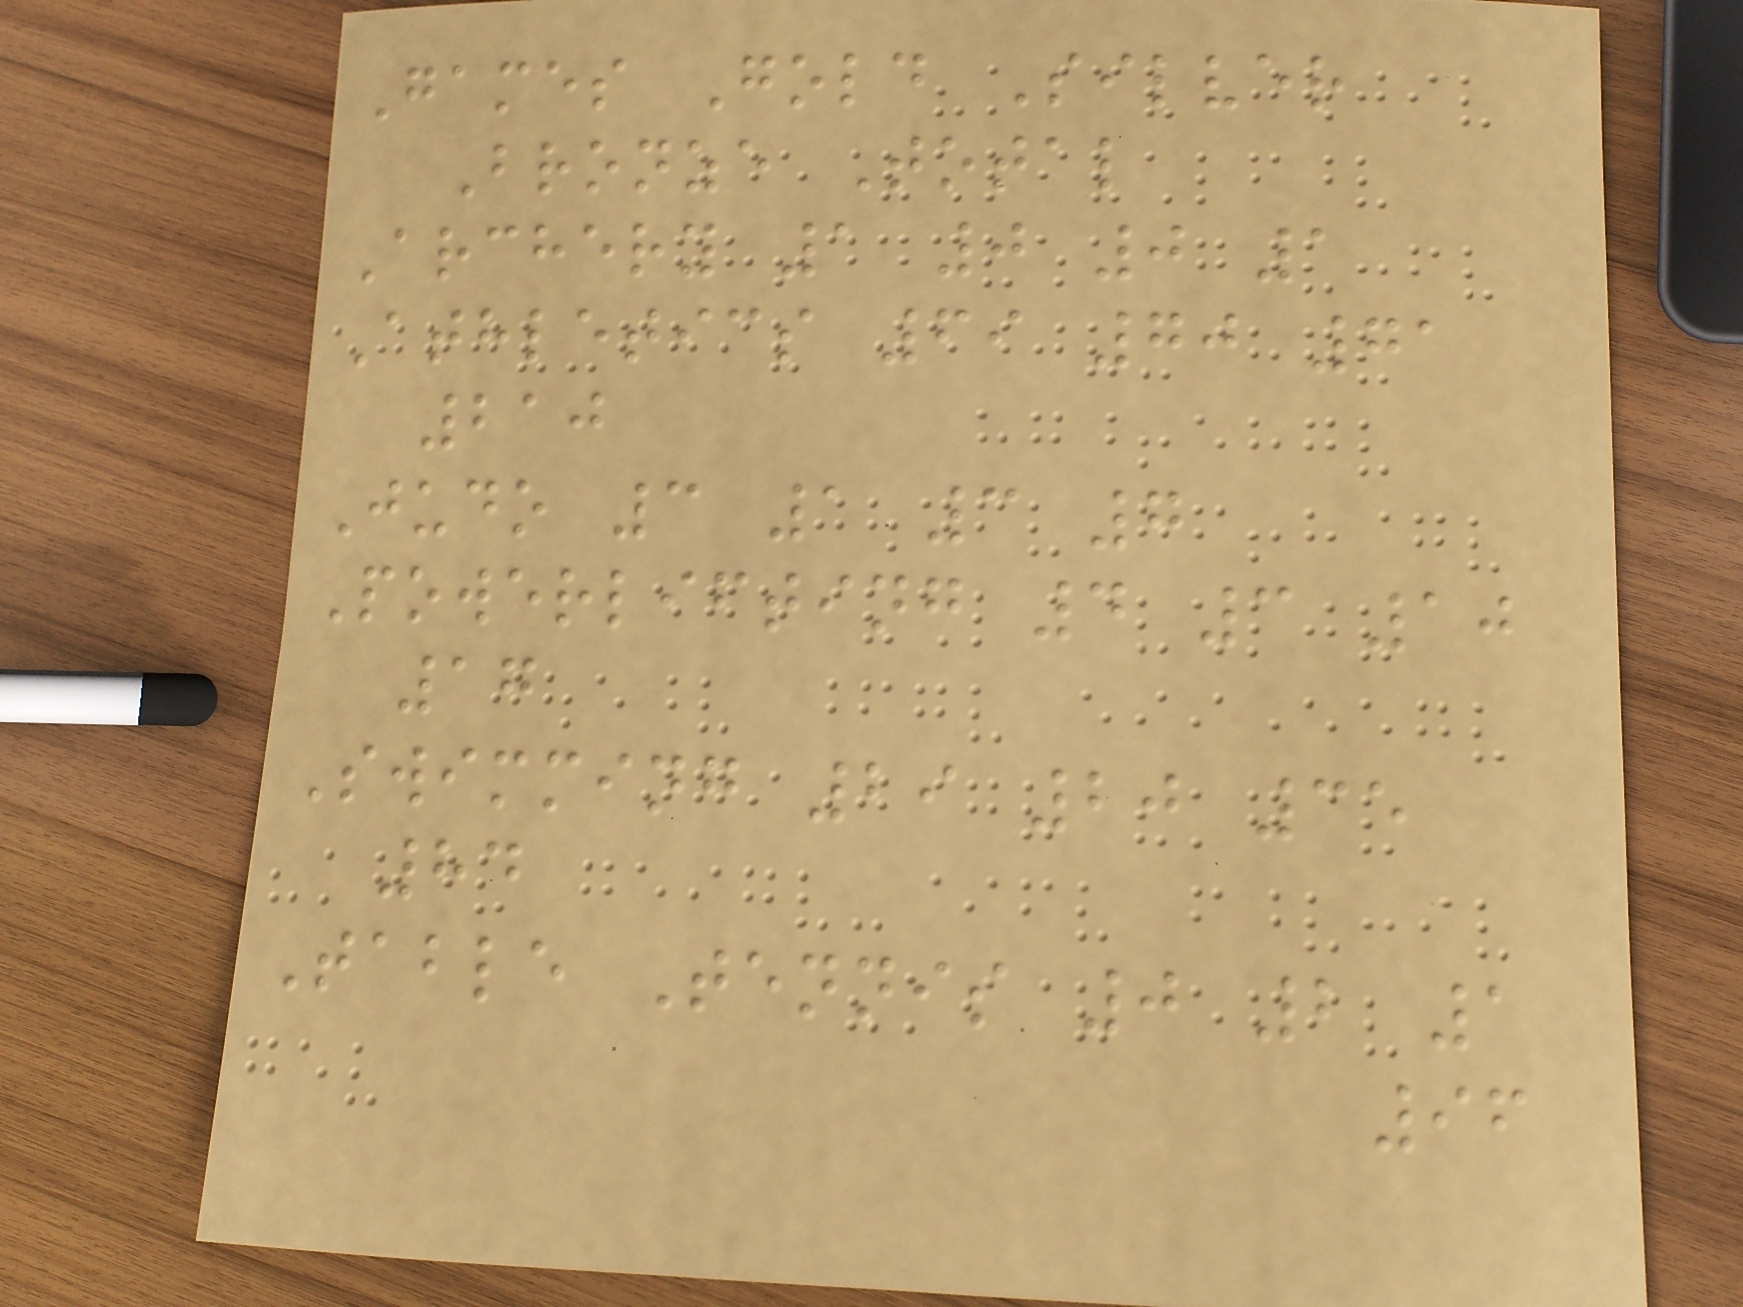Games Gold Silver
Bronze Total
Archery 1 0 0 1
Athletics 69 70 71
210
Judo 3 1 3 7
Powerlifting 4 3 10
17
Swimming 29 20 35
84
Table Tennis 0 2 1
96
